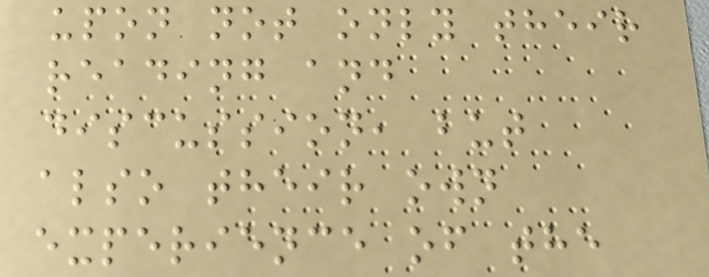upon not only their
reading and
discussion, but
also their own
experience of the
